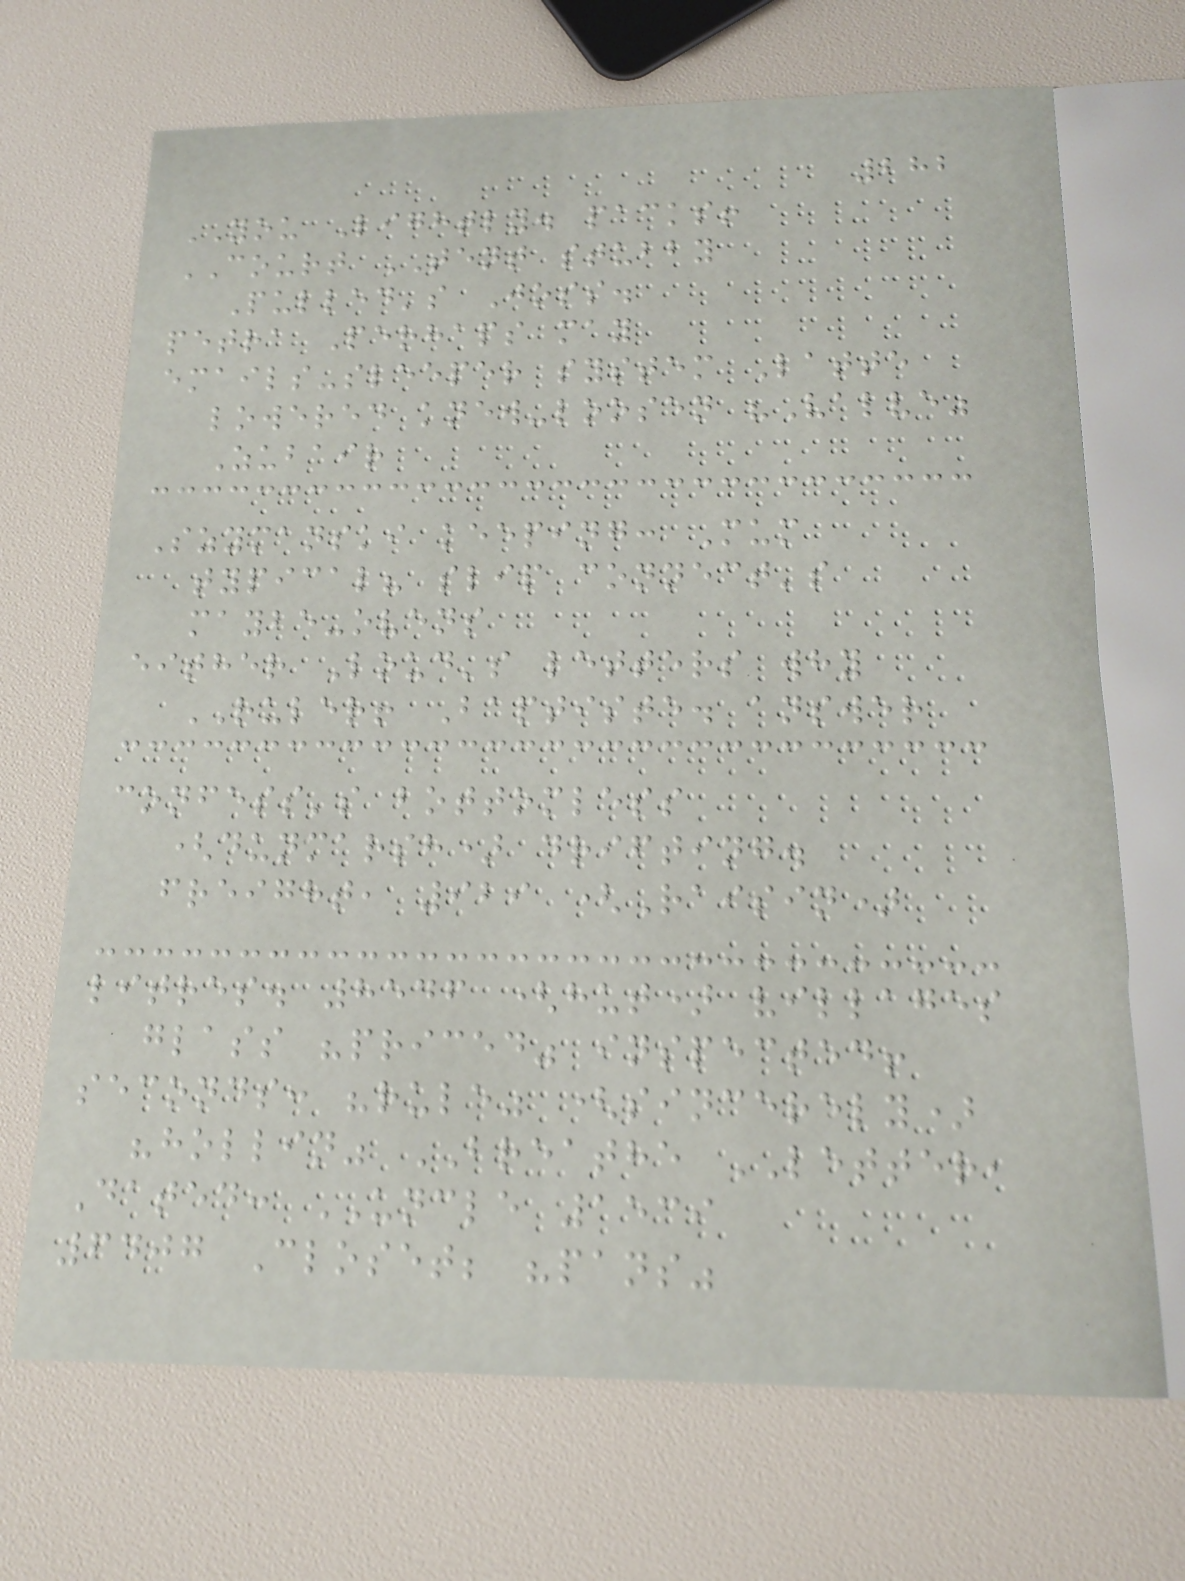282
YOU Lightly. packs!
COURT TENT stubby
Pulled's Joss.
petra Perhaps may
emails-sleeper system Latte
lowered knew-loosen "Valve"
Zubair
Szymanski keeping: Mum
typical? slip connect's
maybe-ovens
either Loud's letters why
RULER! Baptiste. answer
confess's bottomless
(dunmarsh) drifting.
freight, 929 (Raisin)
litres. 8546 (hut) villages
glass "priced" inspected!
seconds: "rule" (sincerely)
"hollin" BREATHE LETTER,
Dated: UNCLE 1539
6407 Closet; "pans"
